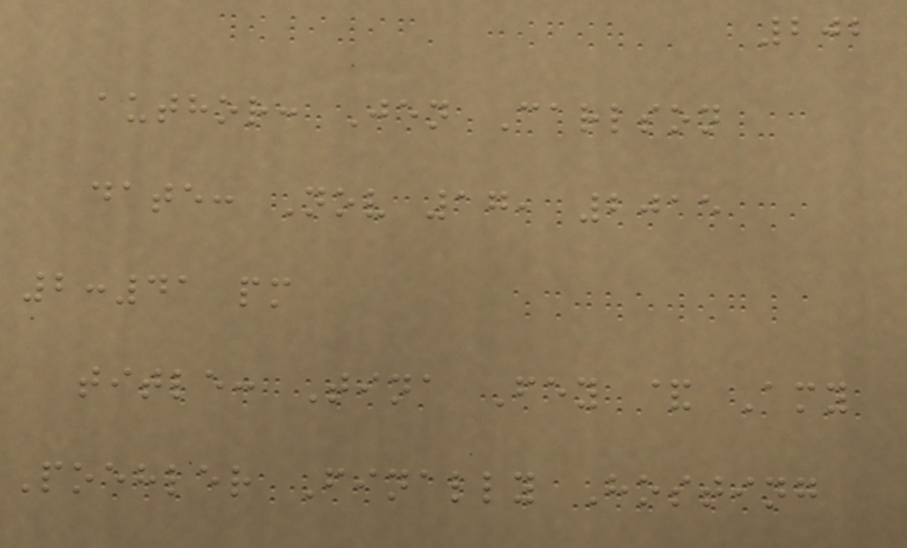202
author: Jen Carlson
date: Nov 17, 2015
2:41 pm
title: Tina Fey & Amy
Poehler Finally Hosting
